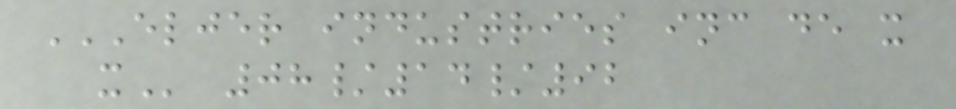ELJER INDUSTRIES INC DE X
X 08/14/92
